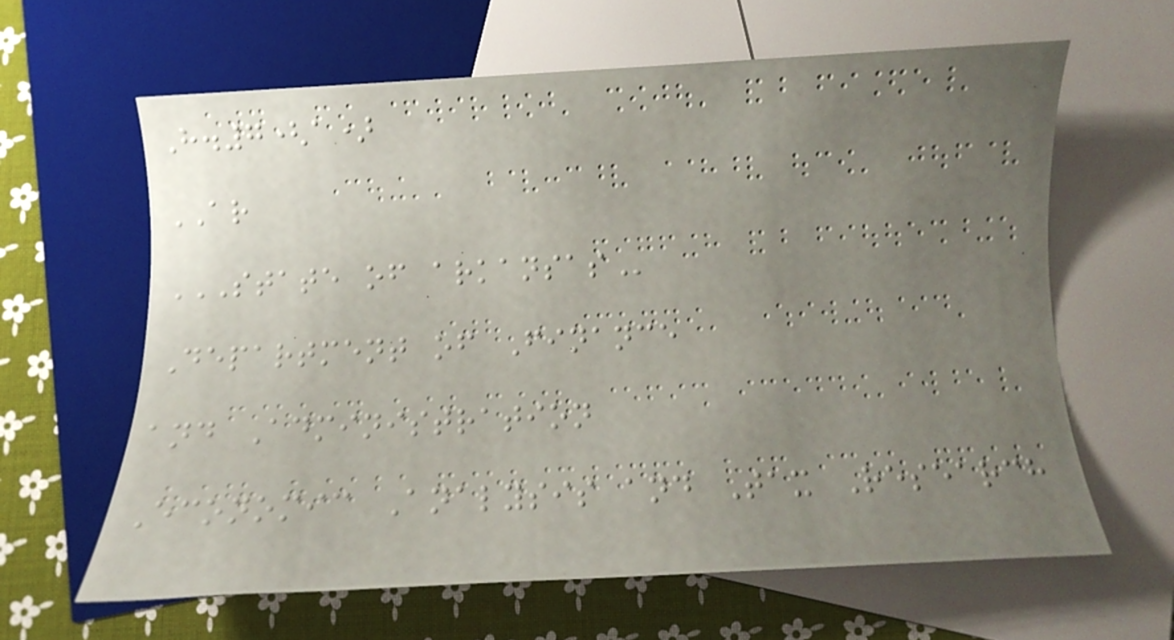H.7(a)
AR
STATE OF ARKANSAS
Department of Finance
and Administration
Economic Analysis and Tax Research
